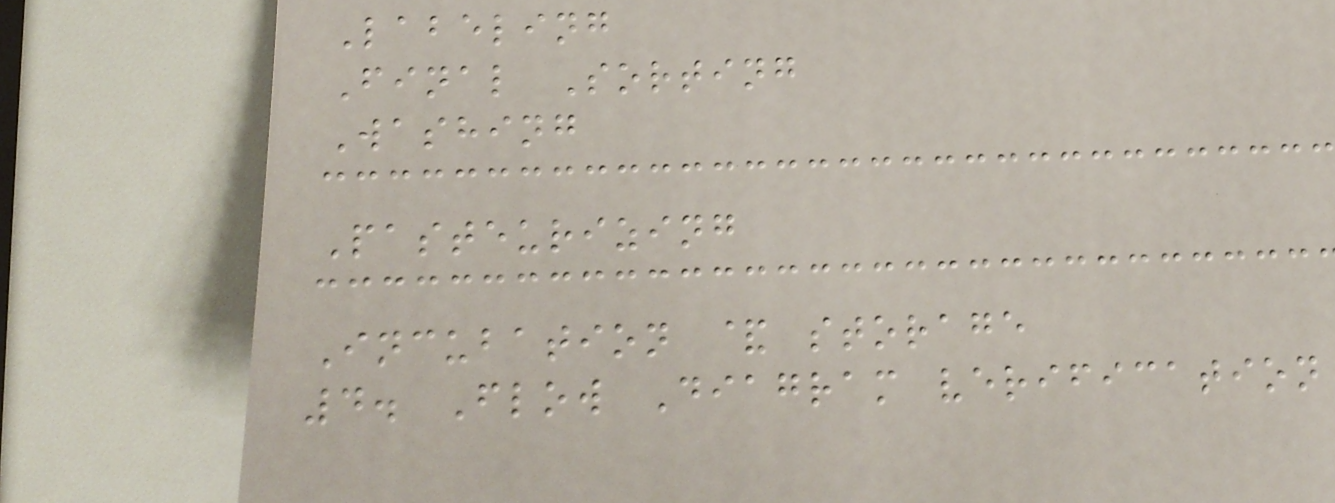Labeling
Final Sorting
Washing
Pasteurizing
Incubation & storage
4. Flow Diagram verification
